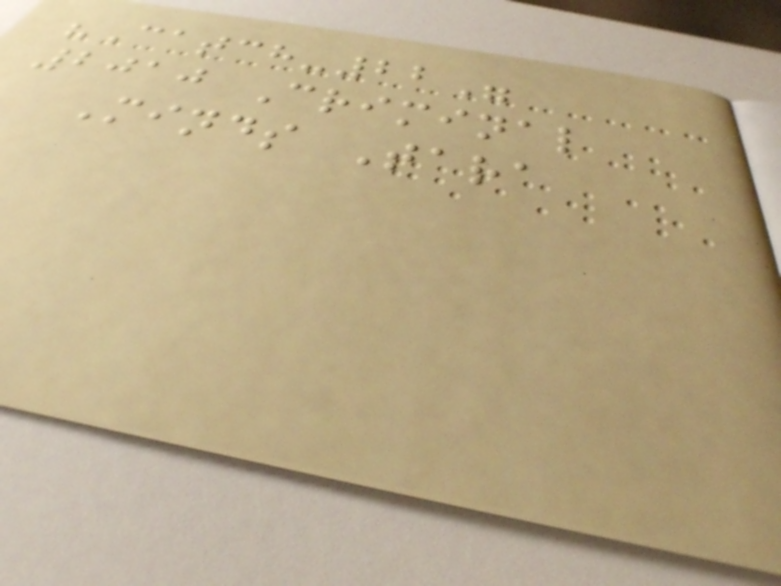"Catch-22"
2010 Criminal
Minds Tara
